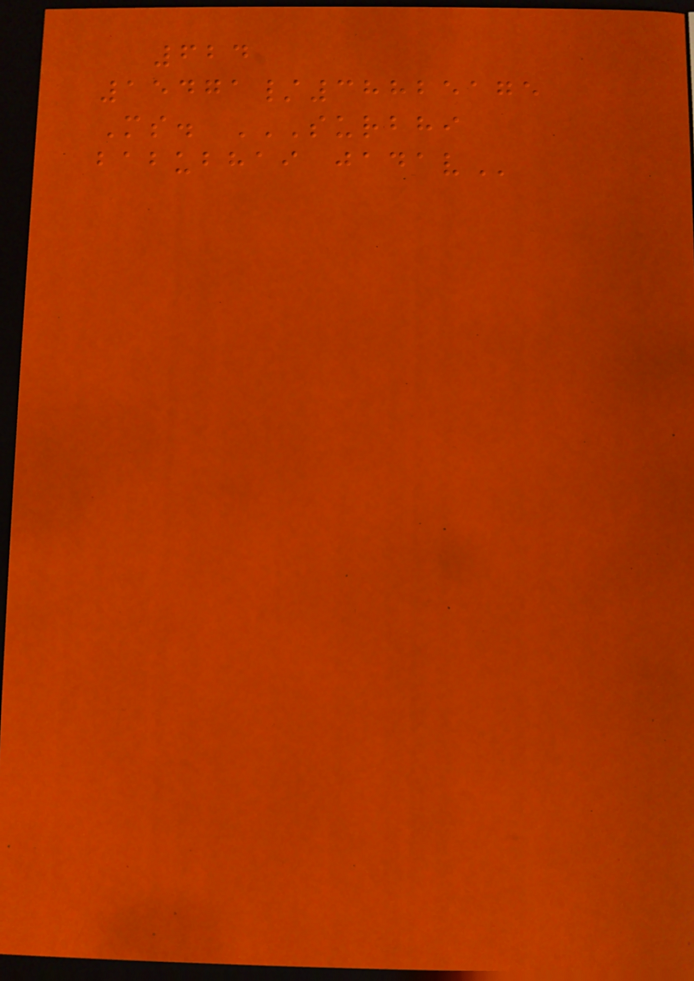624
15471/38825175
Ms. SURBHI
BABUBHAI JADAV
